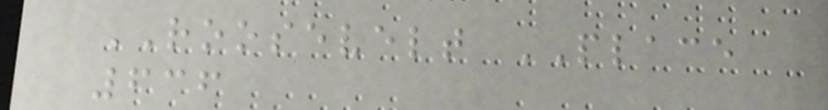ROOSEVELT PLACE
636
